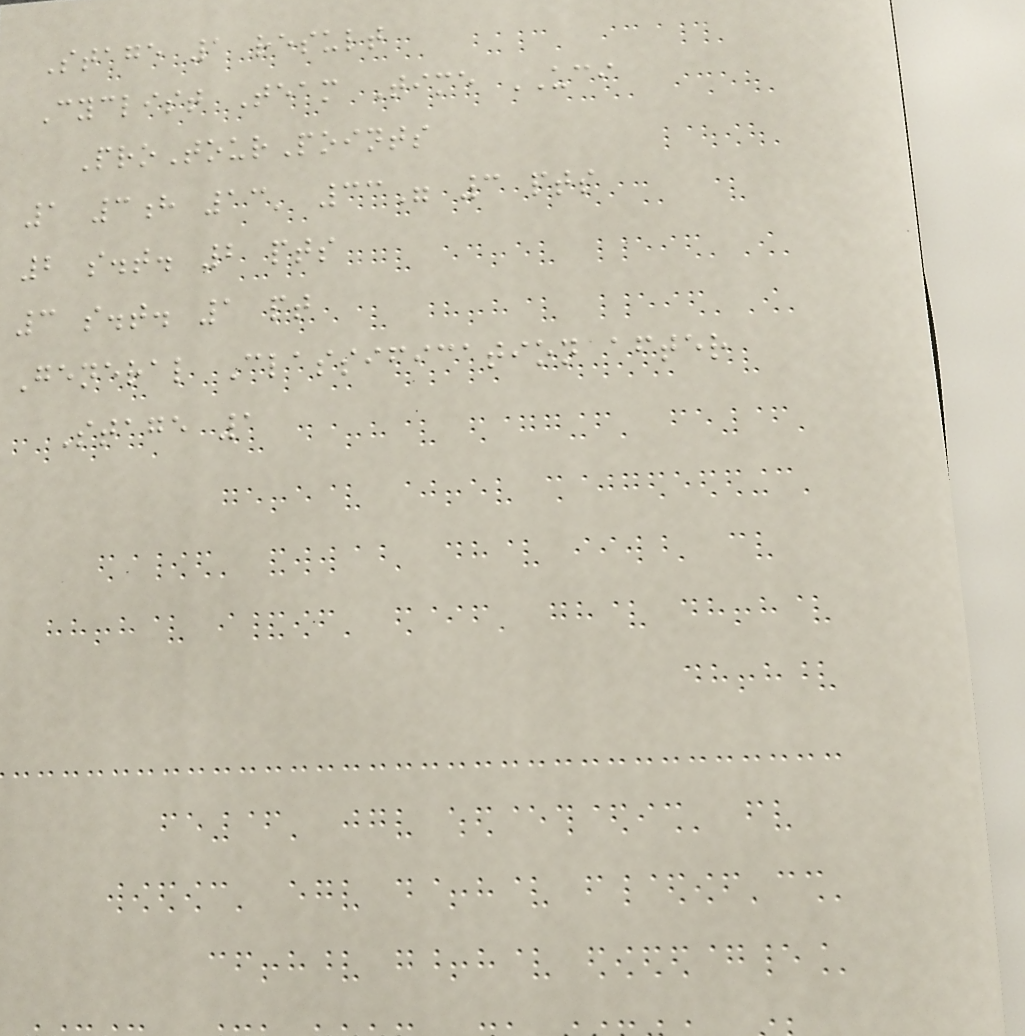Stage 1 result
Cyclist Team Time UCI
ProTourPoints
1 3h 13' 33" 3 pts
2 s.t. 2 pts
3 s.t. 1 pt
General Classification after
Stage 1
